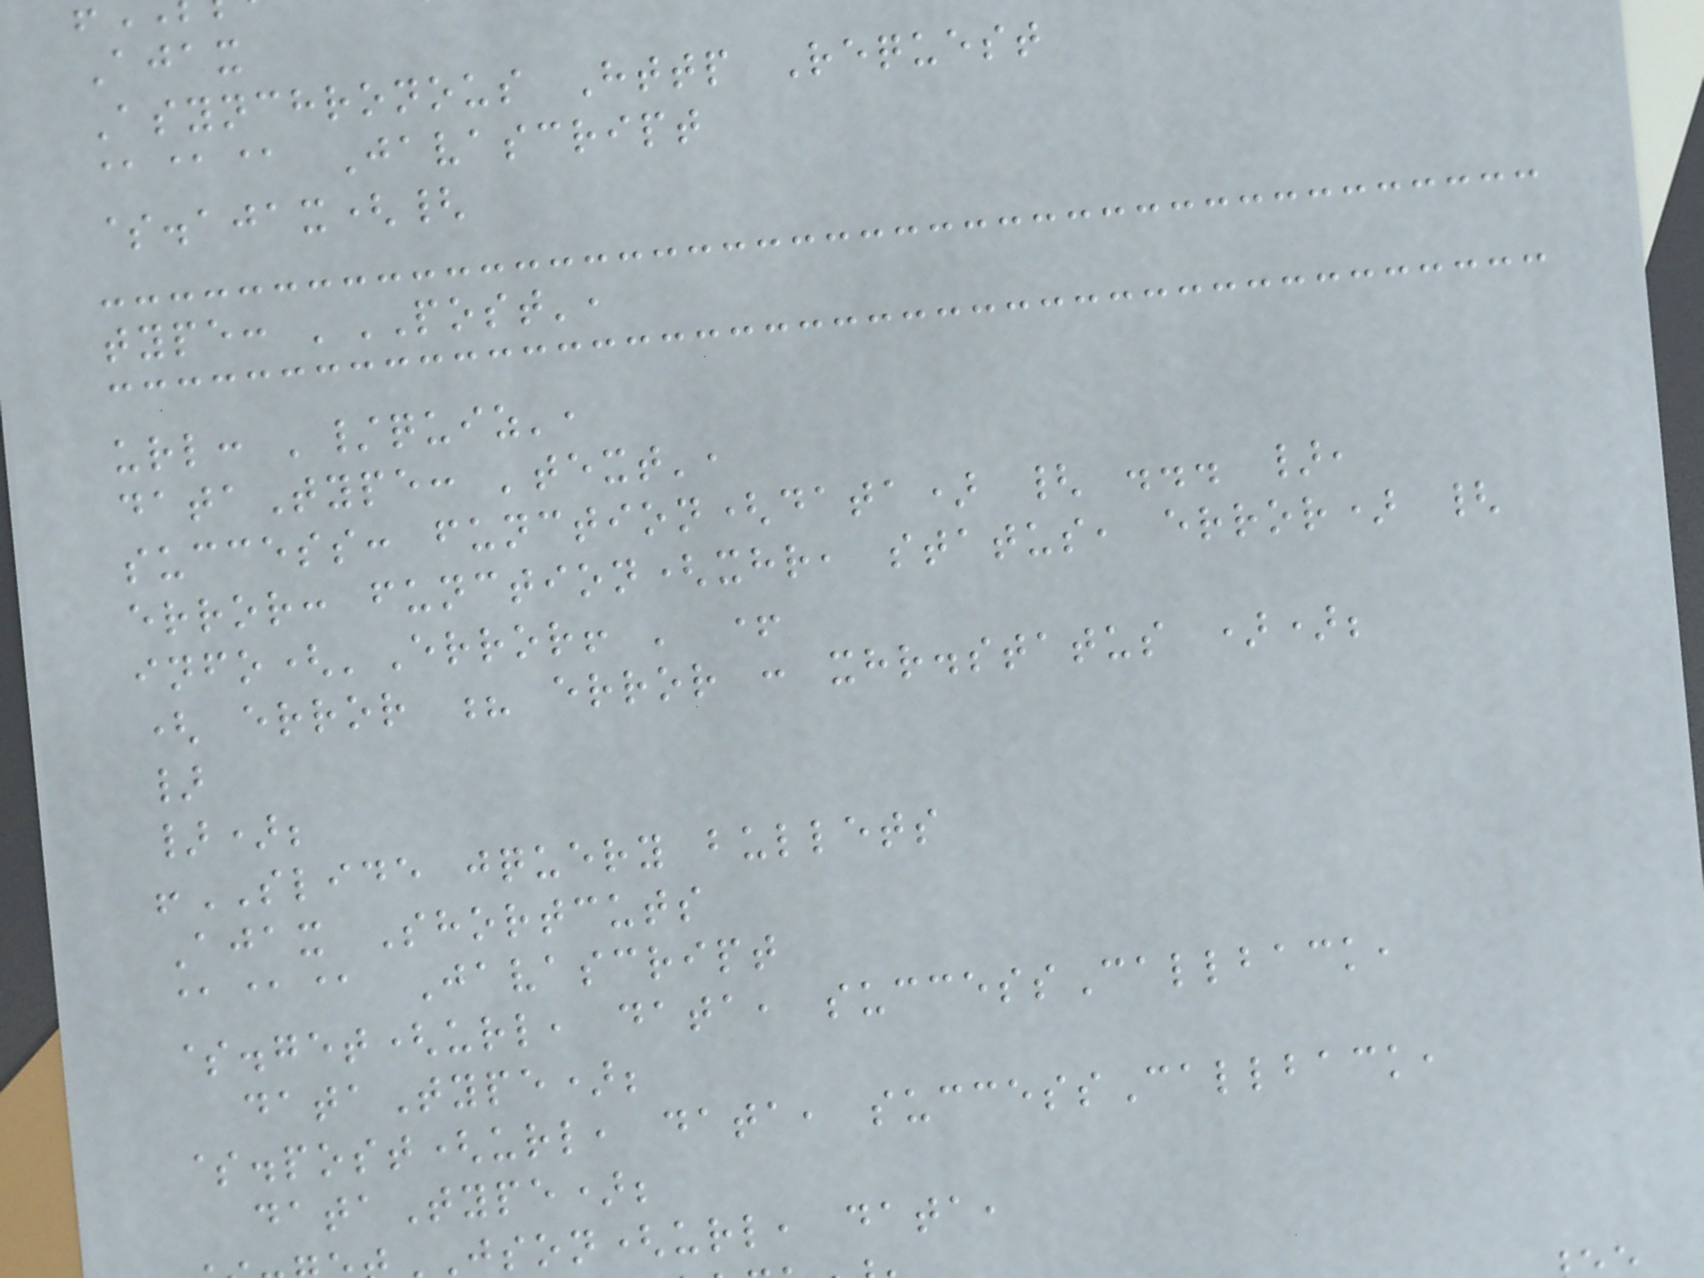Ajax
Asynchronous Http Request
@@@ Javascript
$.ajax({
type: 'POST',
url: '/quiz',
dataType: 'text',
success: function(data) { ... },
error: function(xhr, status, error) {
info('Error! ' +
( error ? error : xhr.status ));
}
});
!SLIDE jquery bullets
Ajax Shortcuts
@@@ Javascript
$.get(url, data, successCallback,
dataType);
$.post(url, data, successCallback,
dataType);
json(url, data,
